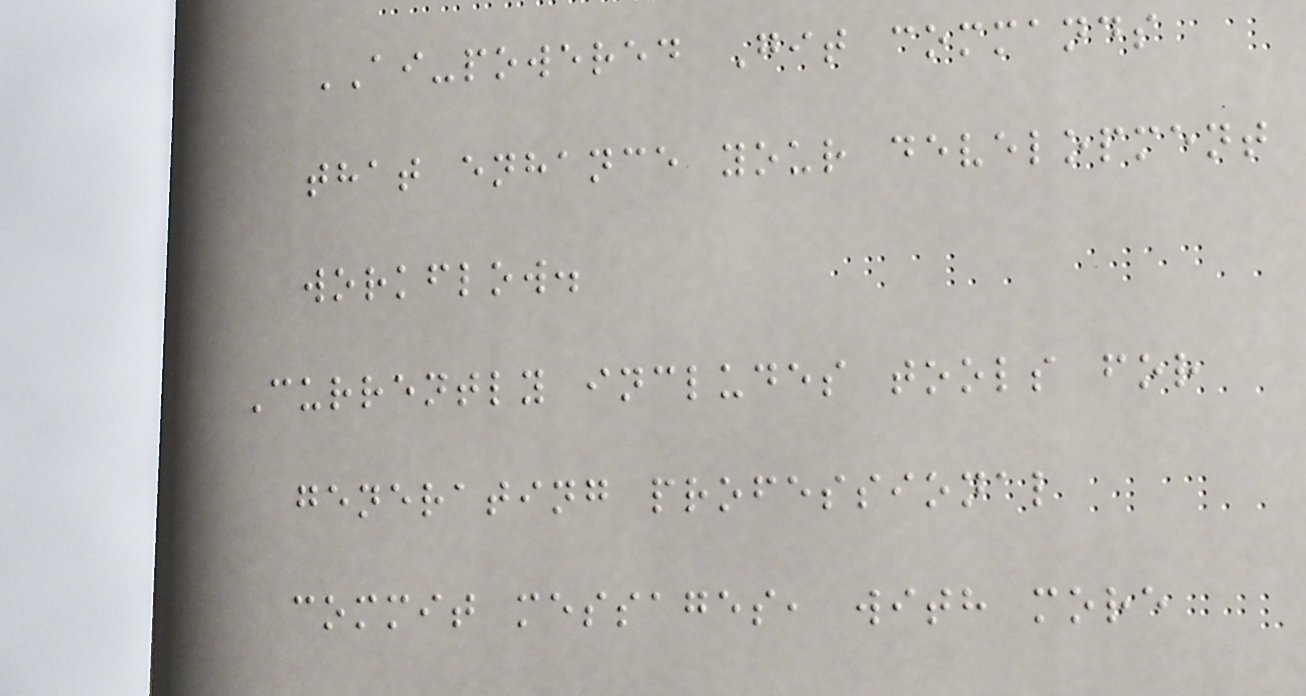AI-powered Git commands
that enhance your development
workflow.
Currently includes tools for
generating professional
commit messages, with more
